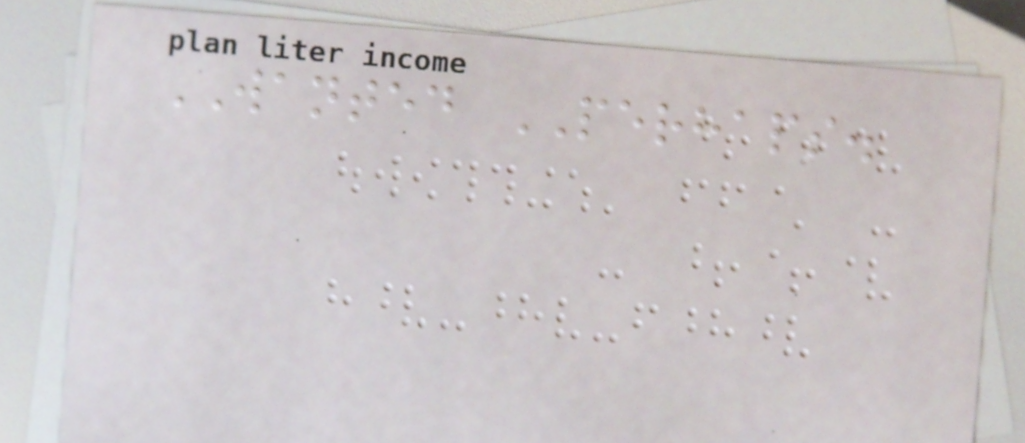WANTED PERHAPS.
